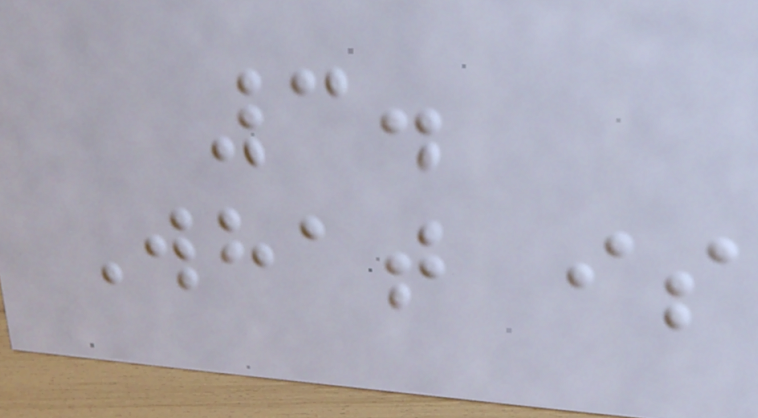3.
What is
